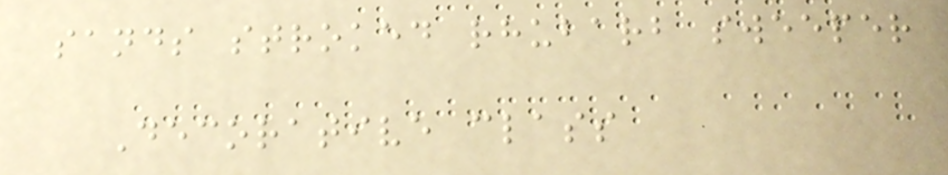sands stroked rhubarb sweeper
Decorative class
